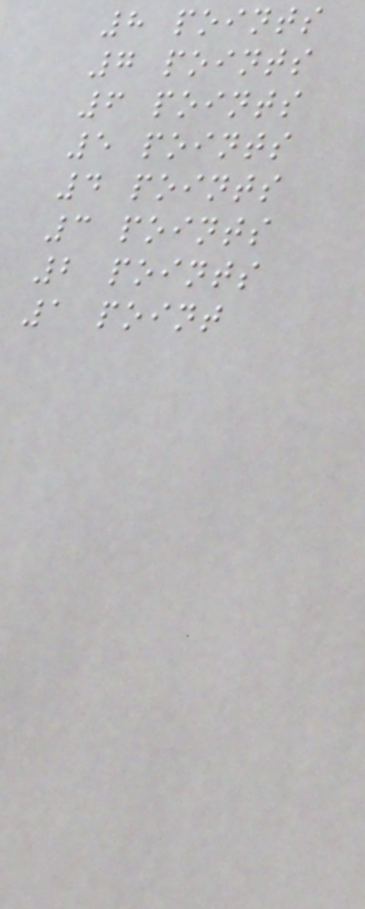8 points
7 points
6 points
5 points
4 points
3 points
2 points
1 point
